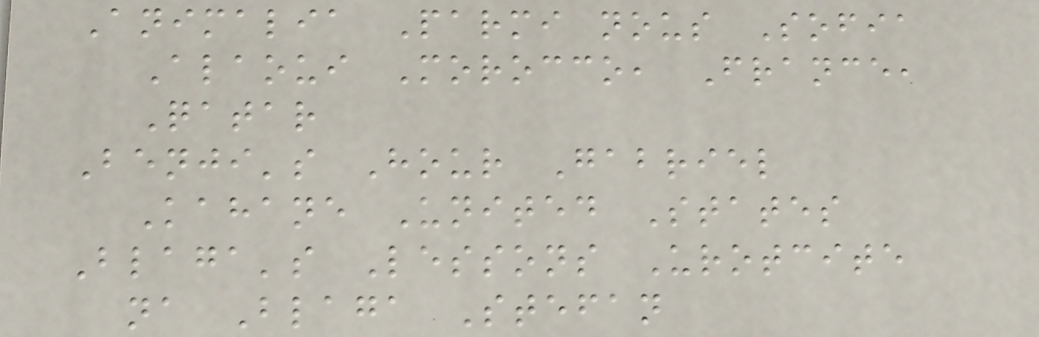Animalia Parmi nous Sofia
Alaoui Morocco, France,
Qatar
Benji's Hour Gabriel
Kahane United States
Blaga's Lessons Urotcite
na Blaga Stefan
